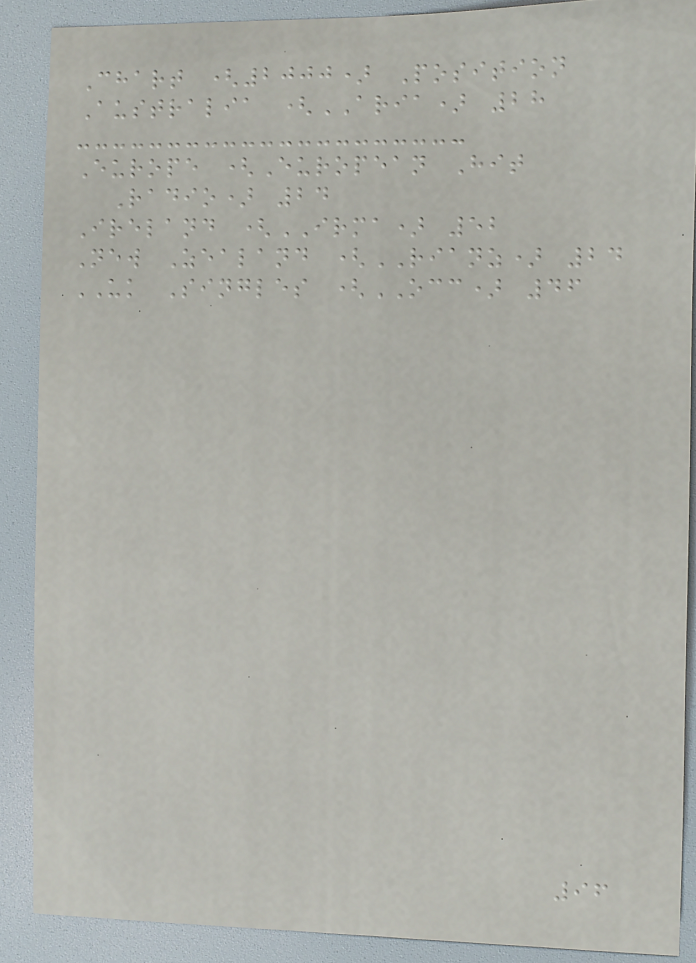Chart (2000) Position
Australia (ARIA) 28
Europe (European Hit
Radio) 24
Ireland (IRMA) 52
New Zealand (RIANZ) 24
UK Singles (OCC) 46
96
